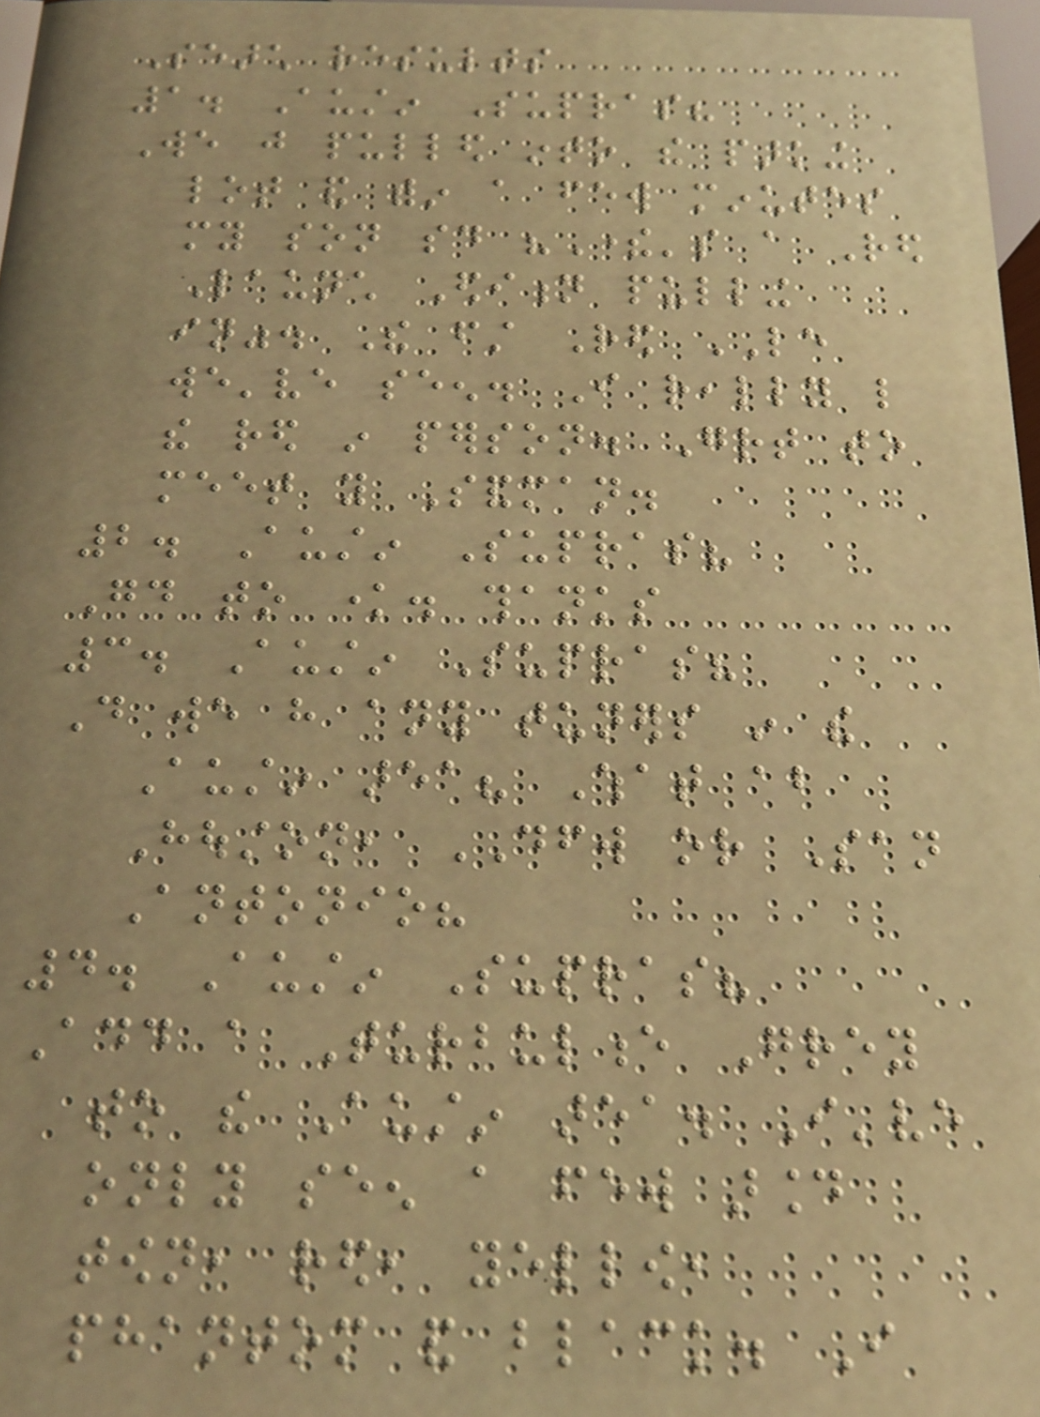Search results
1. Austin Supras?
We just pulled into the parking
lot and within a few minutes
my son said "There's a Red
Launch Edition pulling
in". The first Red LE
we've seen. I really like
the red in person. Great to
meet you Sandman.
2. Austin Supras?
Good to know. thanks
3. Austin Supras?
Do we have any tuners in the
Austin area? What about
Houston, DFW or San
Antonio?
4. Austin Supras?
Add a Turbulence Grey
to the Austin area. I've
only seen a few around
town, red, yellow,
phantom and black. I
